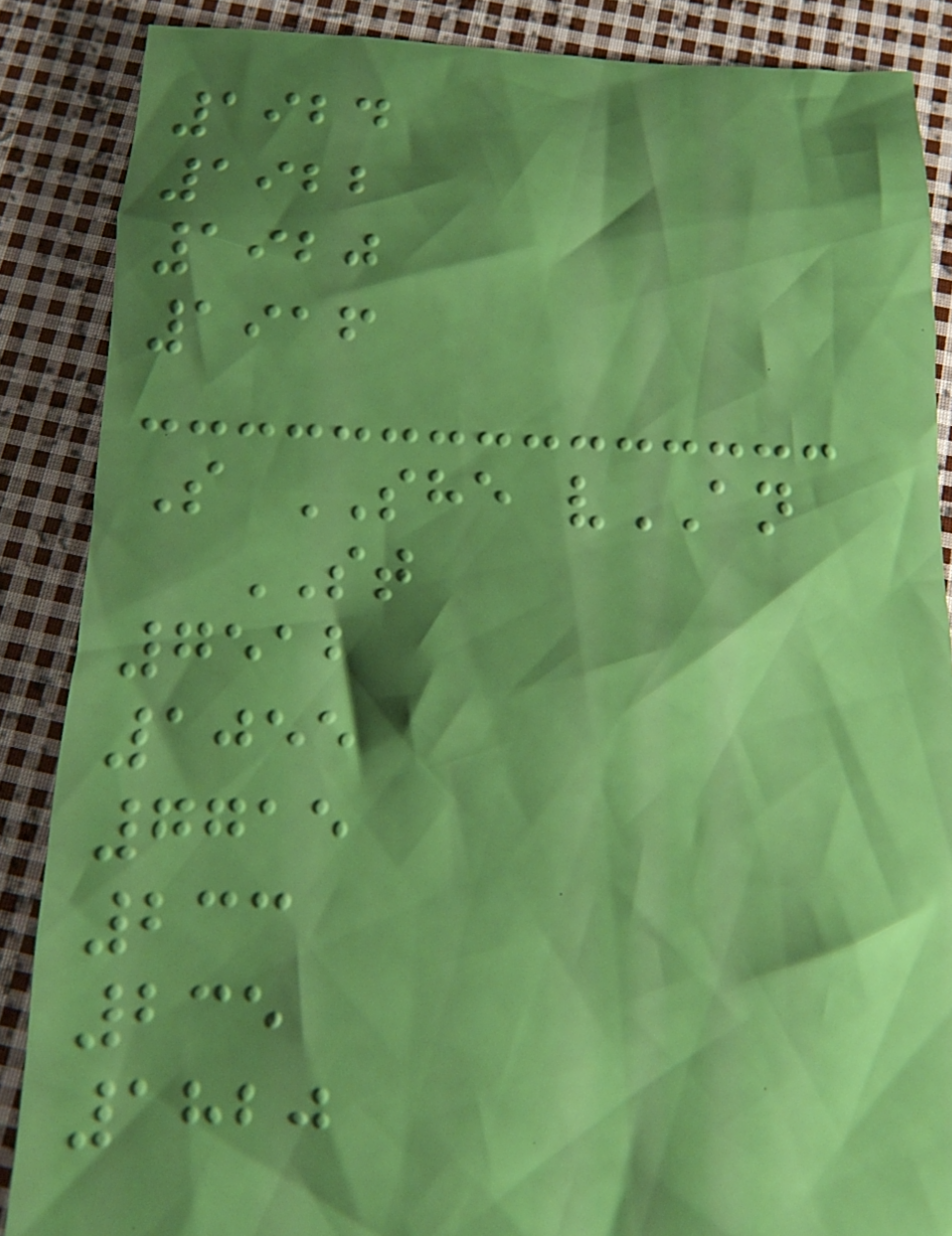1924
1922
1920
1916
S SHE vAN
ST
7512
1055
7715
233
235
1820
